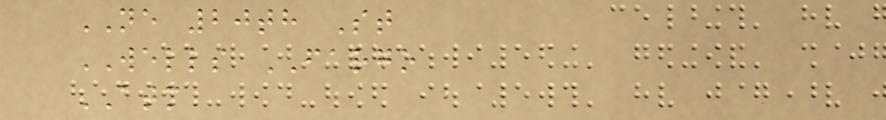NE 20th St
WELLS FARGO
ATM
